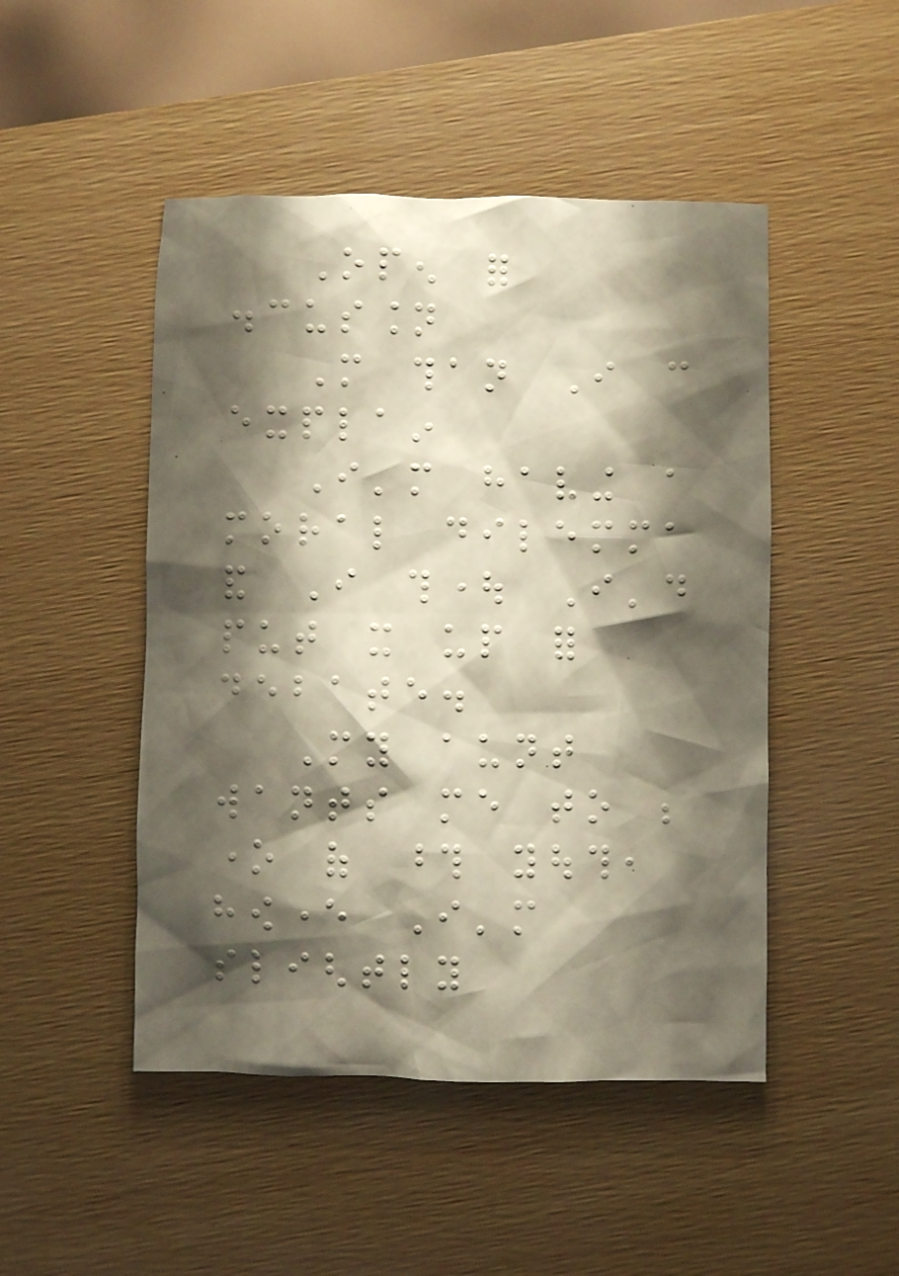Open for
discussion
More than I can
explain
I'm having a
moral dilemma
and I thought I'd
put it up for
debate.
My aunt
wants me to be
one of those youth,
however I'm
slightly
